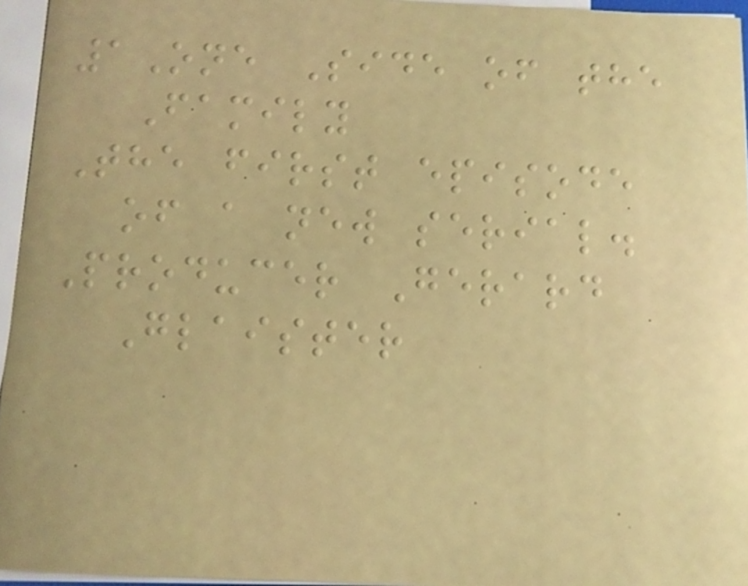1One Side of the
Family
The first episode
of a new serial.
Producer Gerard
Glaister
